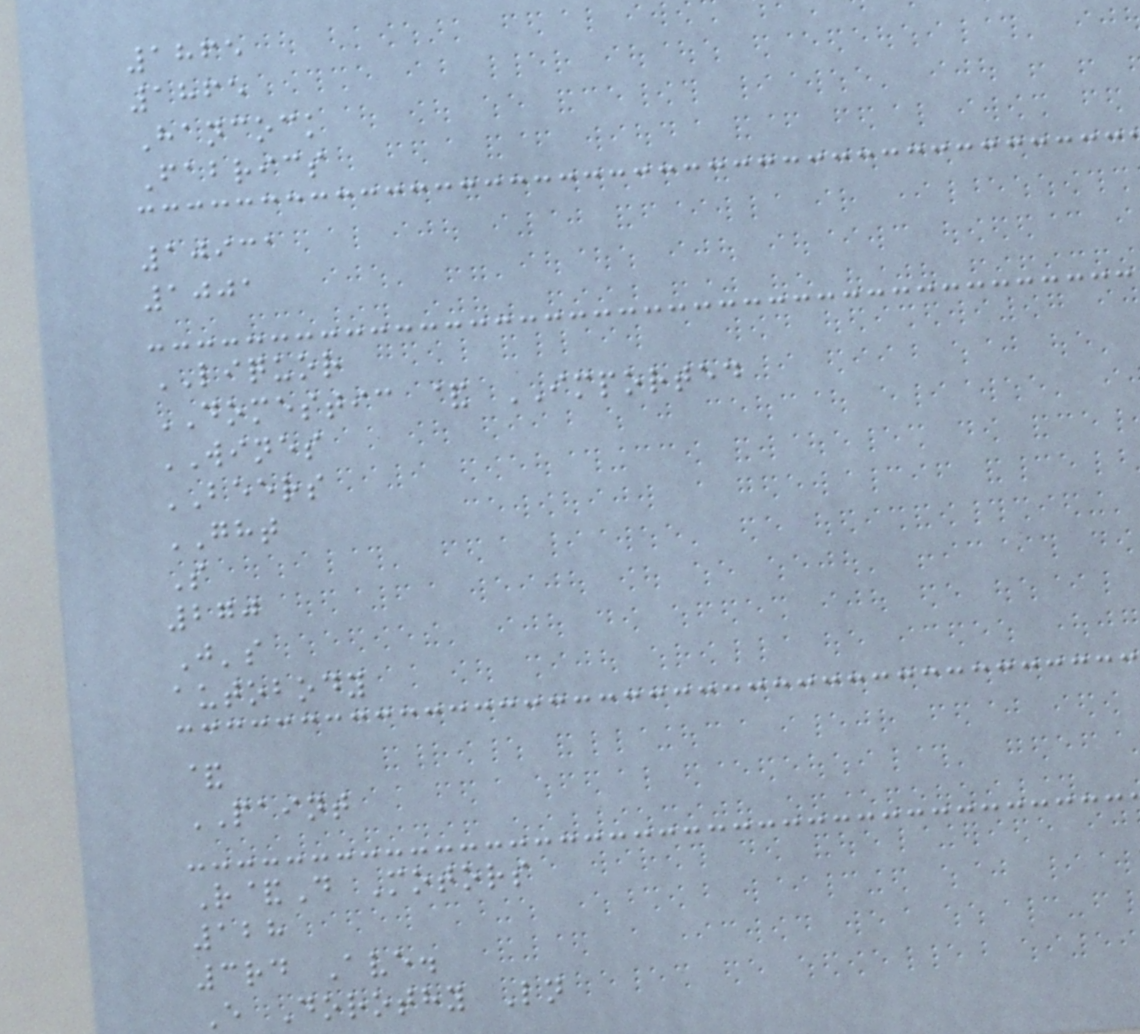1865
1865
Hancock
Fabrics
10931
1001
LIQUOR
DOMESTIC & IMPORTED
WINES
BEERS
GHT
S
270
J's
autobody
&
PAINT
R&D Motors
128
3rd Ave.
E Dorothy Ln
